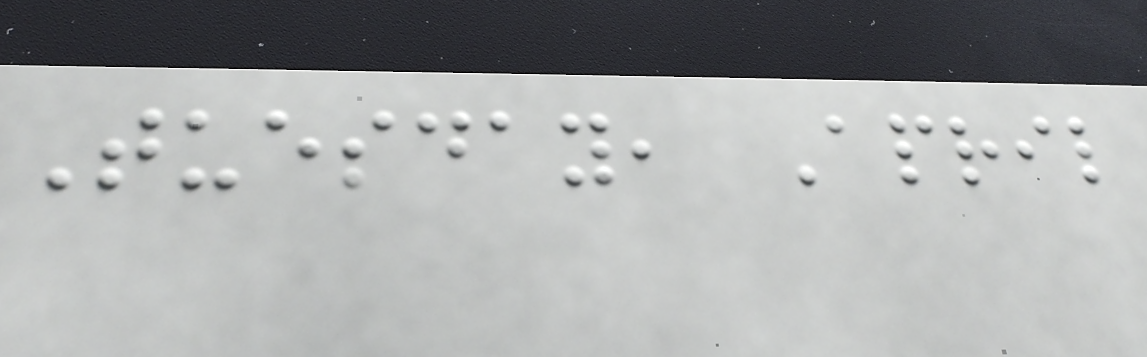Tuesday, April
